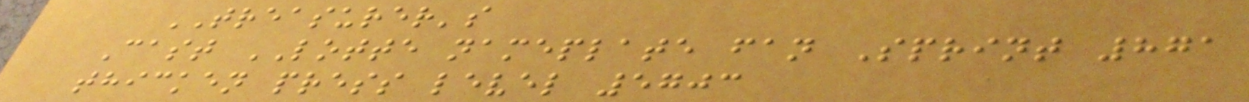TREASURER's
Cast LOTTE nameplate fan Sprint 871
thicken press level 5703
